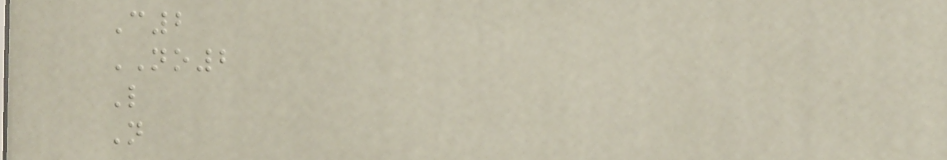C2
NO2
L
N
